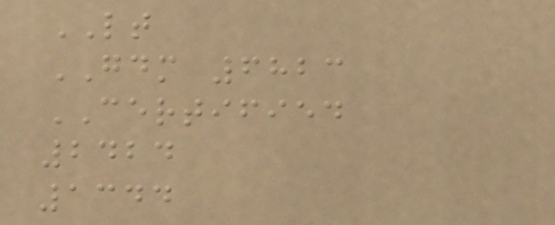LT
GDM 6823
CERTIFIED
2424
1344
